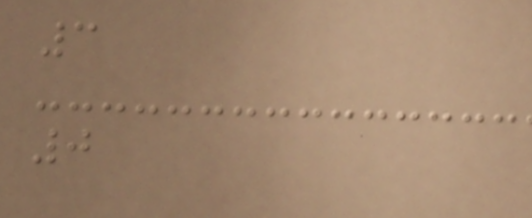3
0
